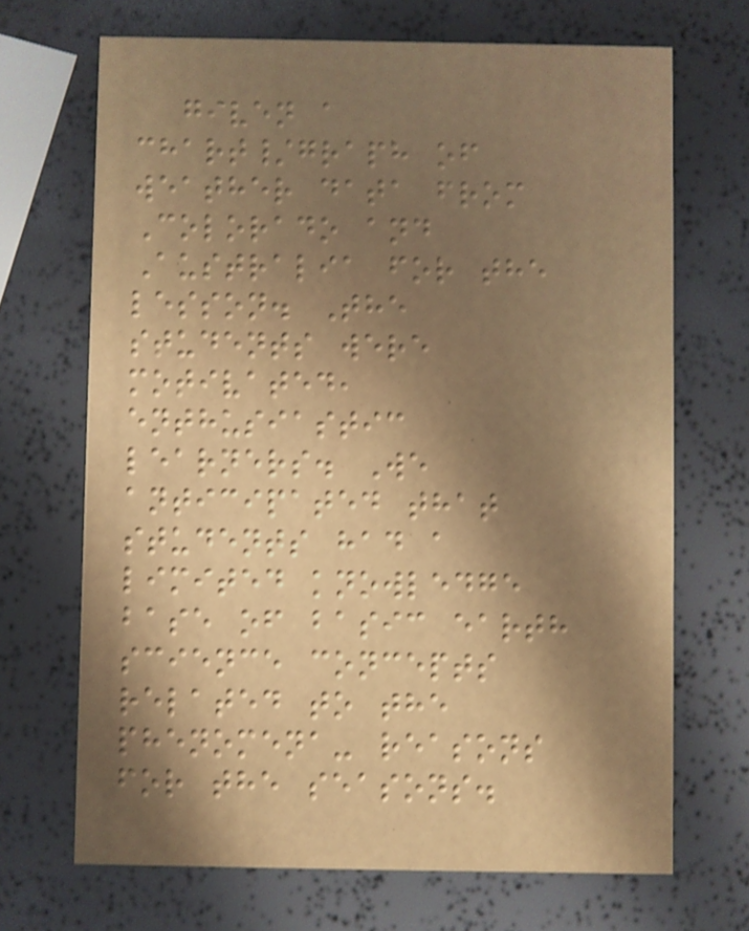given a
chart/graph of
weather data from
Colorado and
Australia for the
lesson. The
students were
motivated,
enthusiastic
learners. We
anticipated that
students had a
limited knowledge
base of basic earth
science concepts
related to the
phenomena- reasons
for the seasons.
